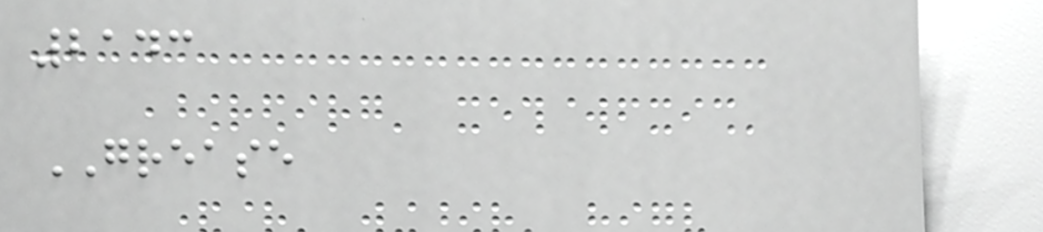2143
GREASE
